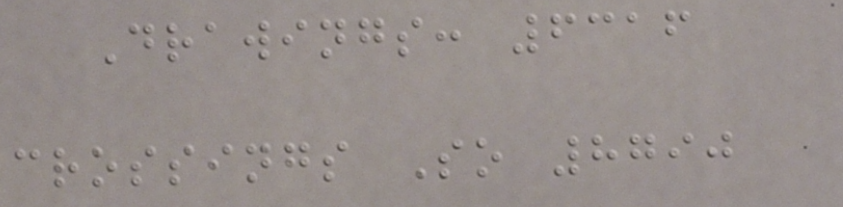Drawings: 6316
crossings So 8790
